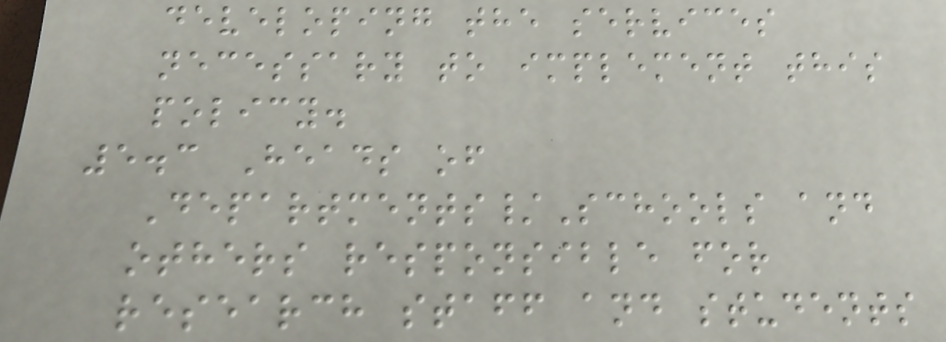developing the services
necessary to implement this
policy.
5.3 Heads of
Departments/Schools and
others responsible for
research staff and students
